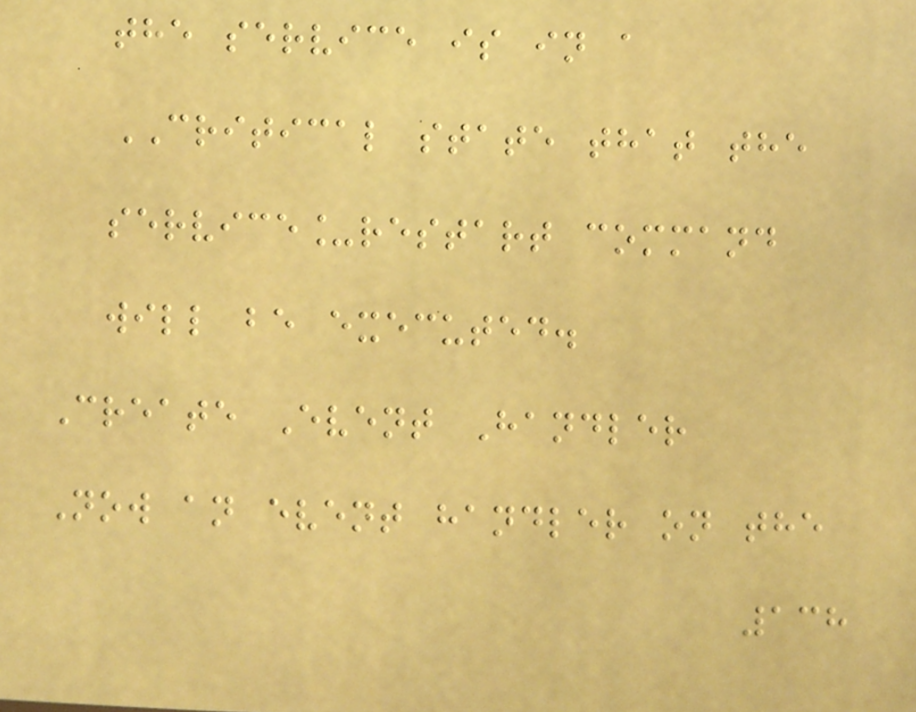the service is in a
CRITICAL state that the
service_restart command
will be executed.
Create Event Handler
Now an event handler on the
138
